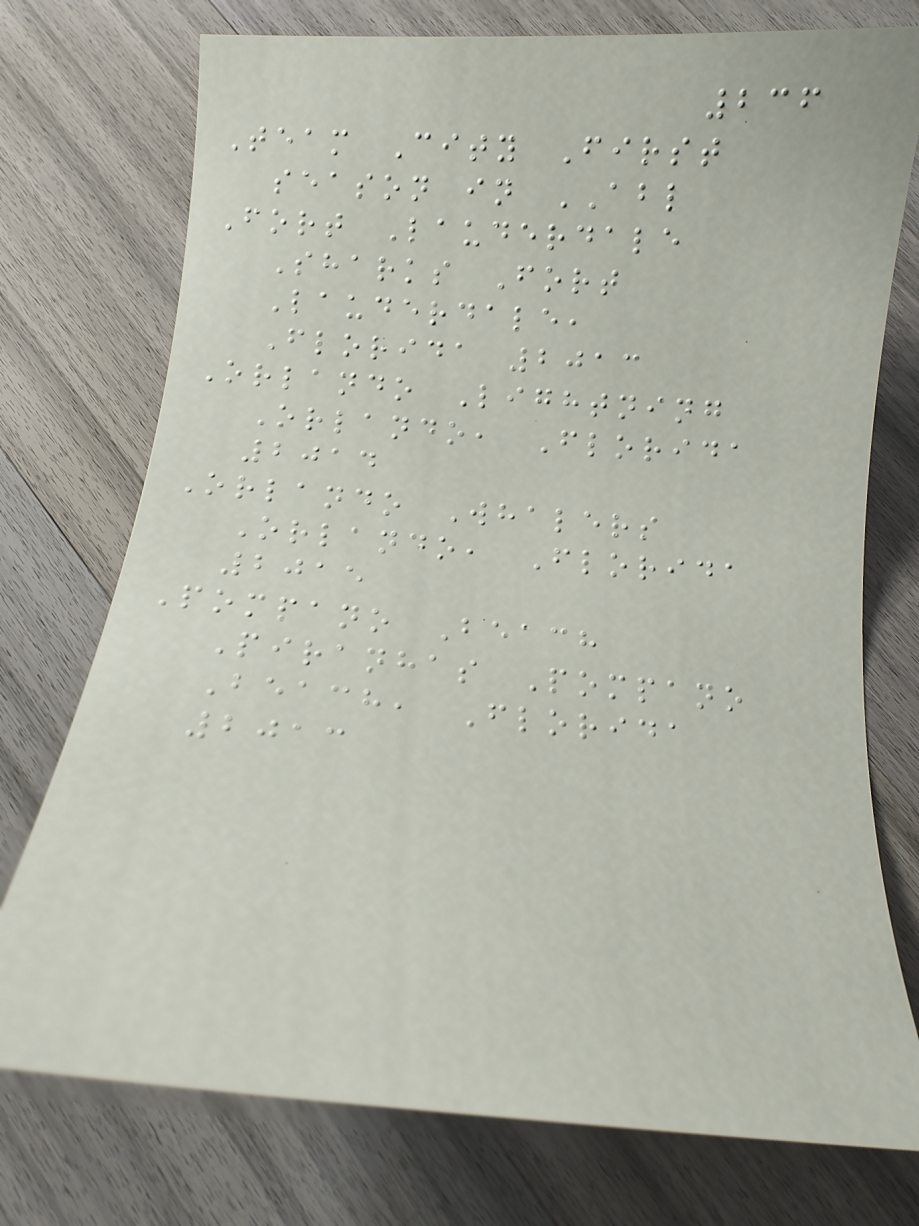236
Team City First
season in ABL
Fort Lauderdale
Sharks Fort
Lauderdale,
Florida 2013
Orlando Lightning
Orlando, Florida
2014
Orlando Whalers
Orlando, Florida
2015
Pompano Beach
Piranhas Pompano
Beach, Florida
2013
